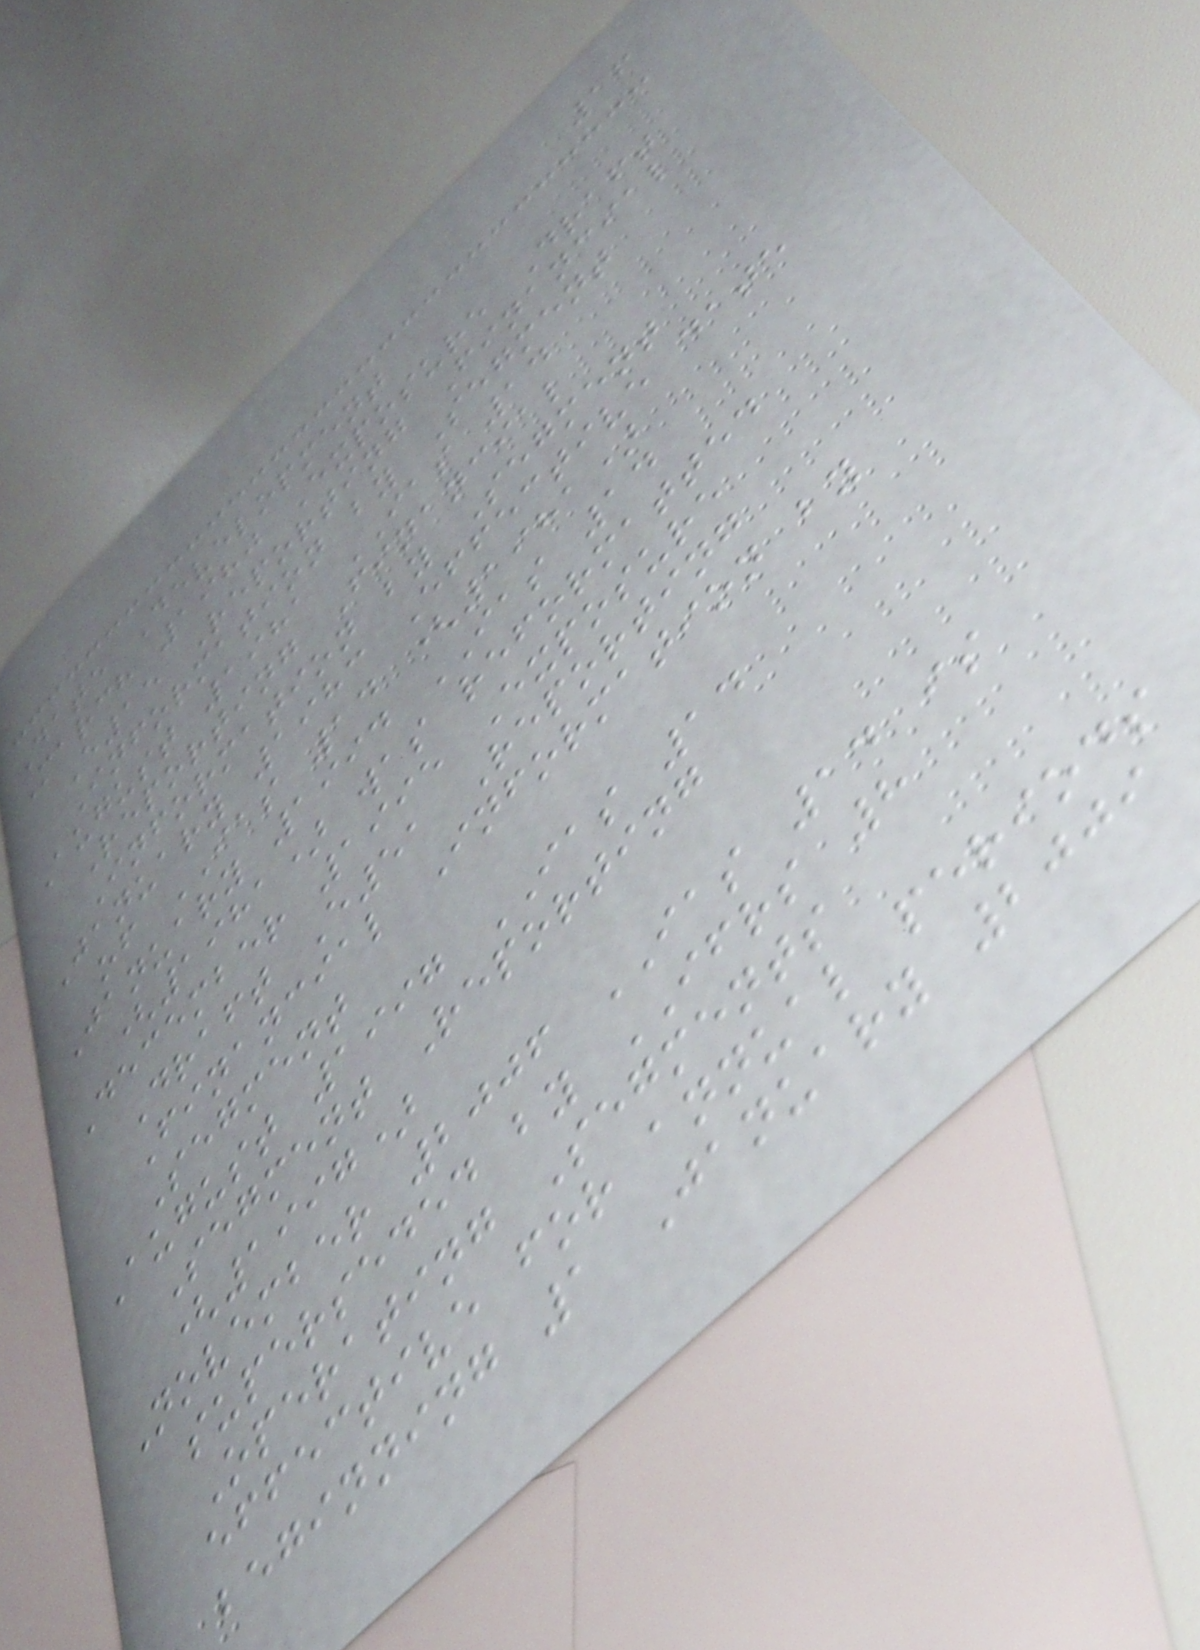16
Date Development
March 1980 Exposure Draft
E15 Reporting Financial
Information by Segment
August 1981 IAS 14
Reporting Financial
Information by Segment
January 1983 Effective date
of IAS 14 (1981)
January 1994 IAS 14
(1981) was reformatted
December 1995 Exposure
Draft E51 Reporting
Financial Information by
Segment
August 1997 IAS 14
Segment Reporting
(1997)
November 2006 IAS 14 is
superseded by IFRS 8
Operating Segments
effective for annual periods
beginning 1 January 2009
